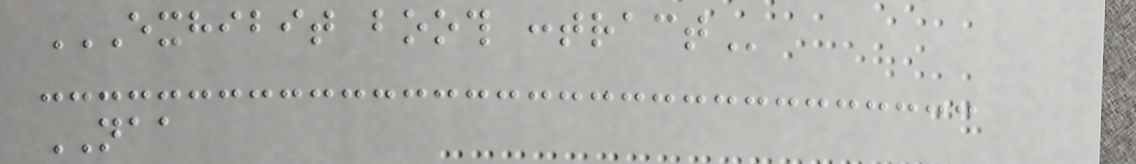EXHIBIT BOOTH CONTRACT
NAA
